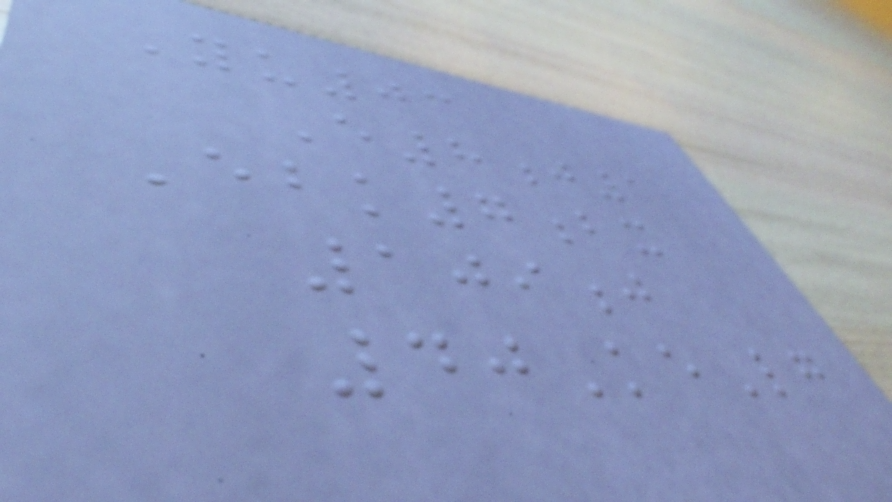Yu03
E8j1
Ebk7bx
109j
40KeLg
